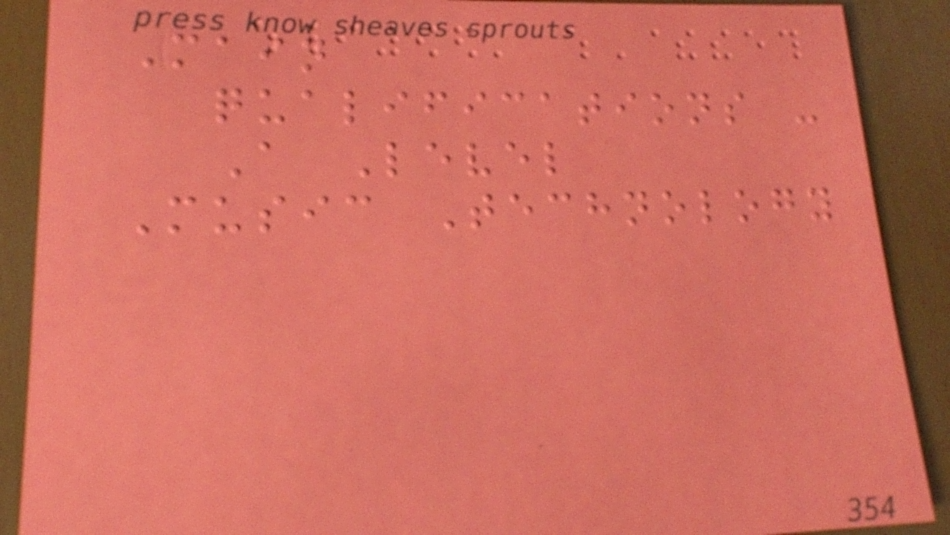Main
qualifications -
A Level
Music Technology
